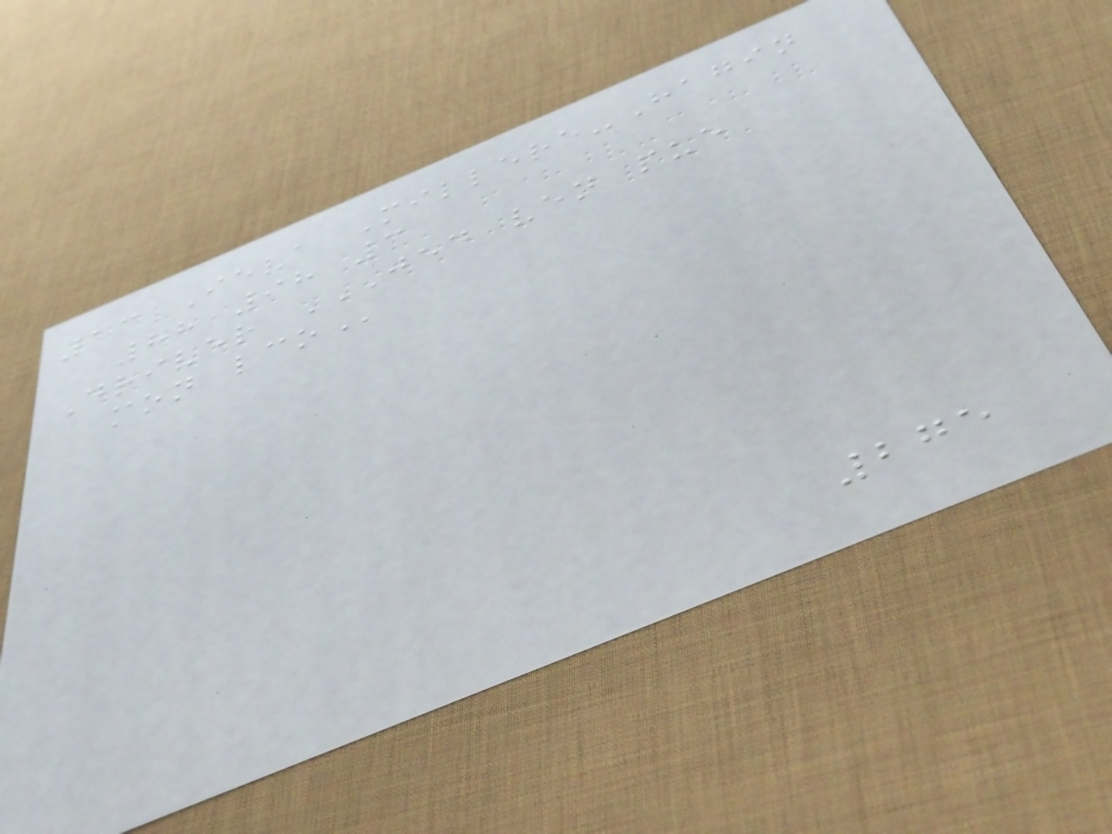13 Ieva Millere-Hagin
88 98 3
Driver JED VEN PUE
MON LCO
275
